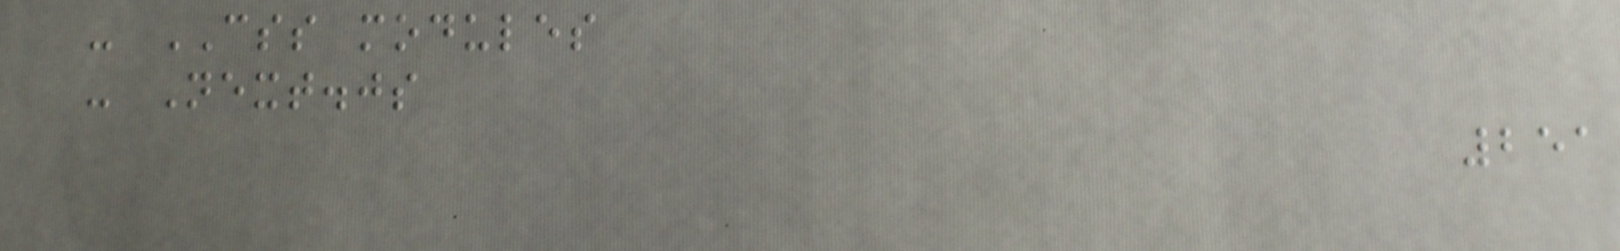- CSS modules
- Next.js
251
